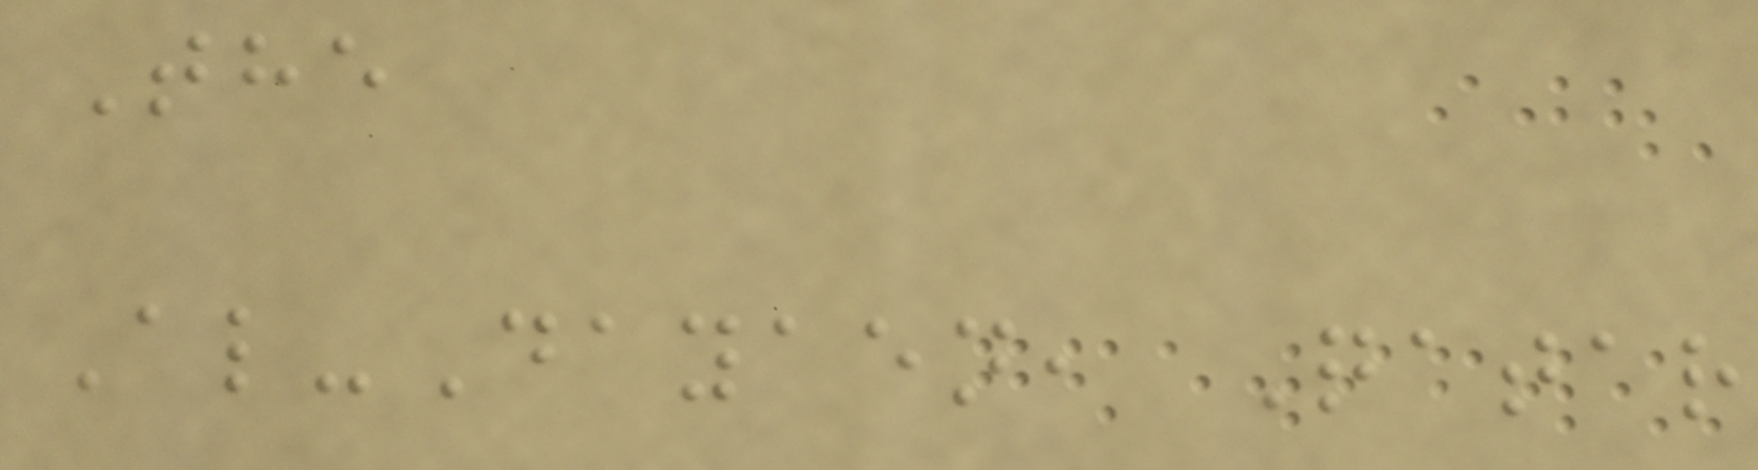The
Al-Dayaen, Qatar
